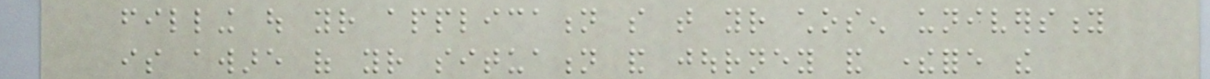filling out your application so that your chosen university
is aware of your situation and journey and therefore the
